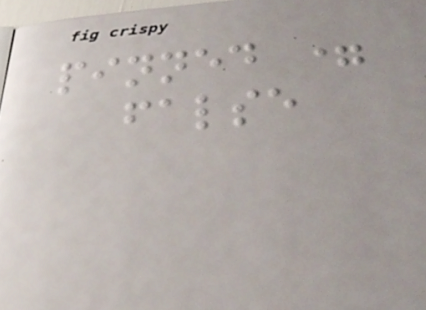pinned =
false
